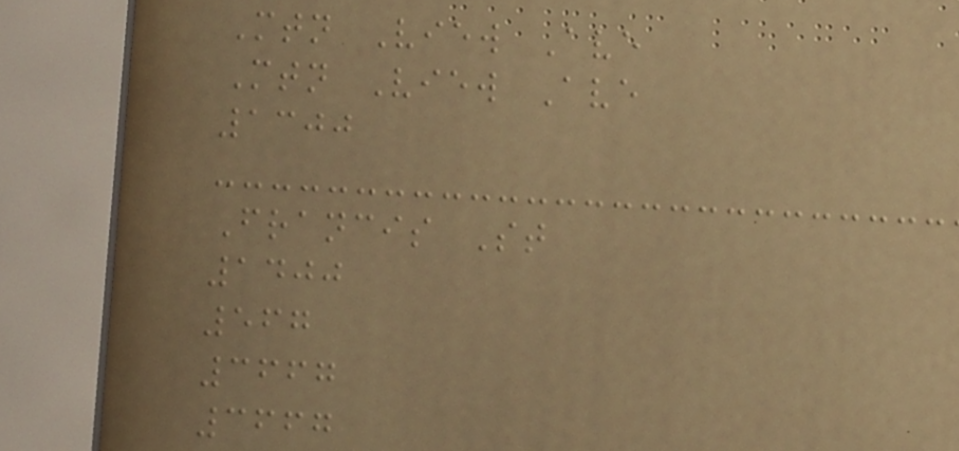Mtn View Ave
Mtn View Ave
1300
Francis St
1400
567
3667
3667
